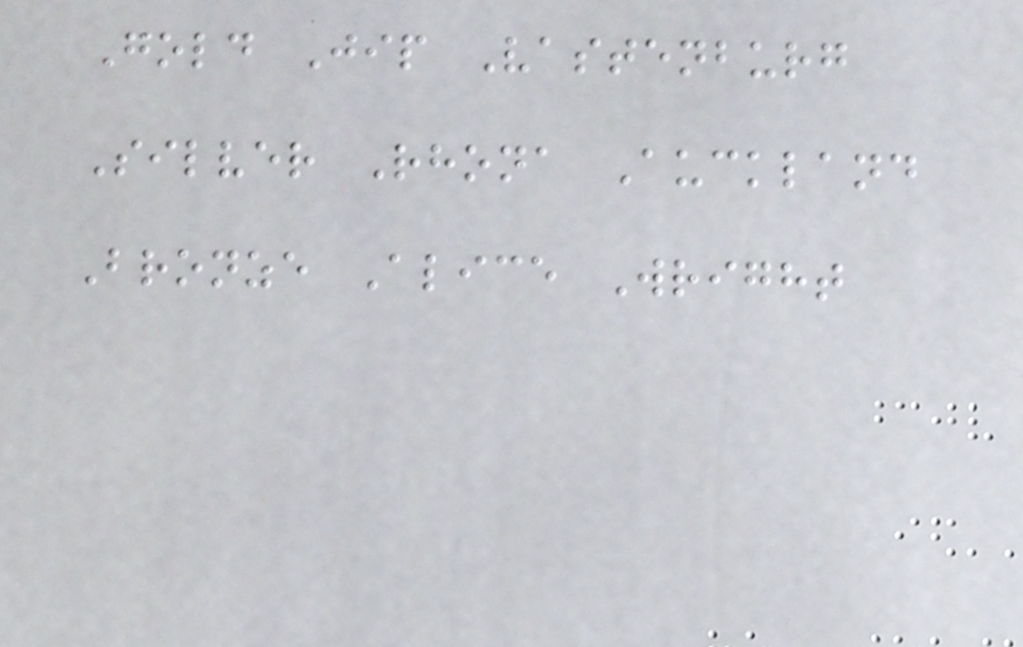Gold Jip Vastenburg
Silver Rhona Auckland
Bronze Alice Wright
